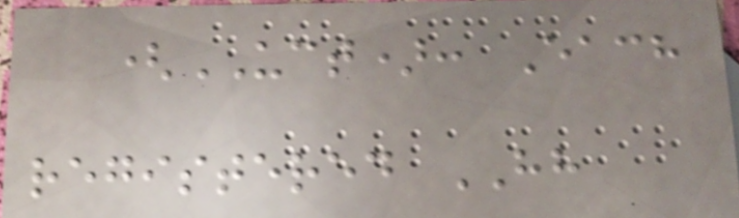(UCT): Each
registered HH
